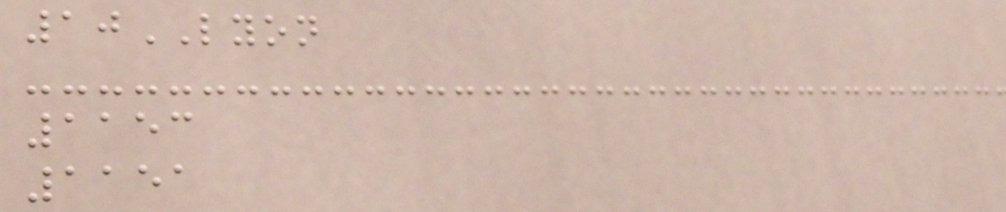10LYON
1153
1151
